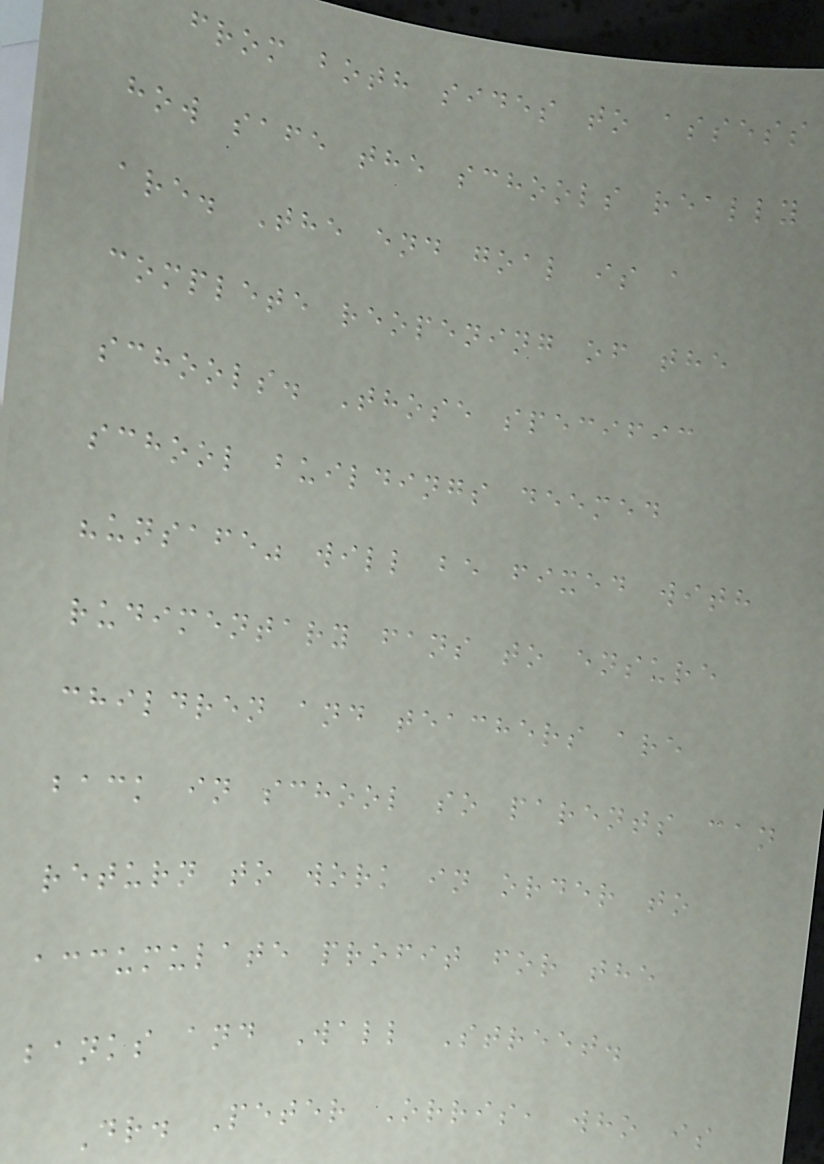from both sides to assess
how safe the schools really
are. The end goal is a
complete reopening of the
schools. Those specific
school buildings deemed
"unsafe" will be fixed with
rudimentary fans to ensure
children and teachers are
back in school so parents can
return to work in order to
accumulate profit for the
banks and Wall Street.
Dr. Peter Orris, who is
